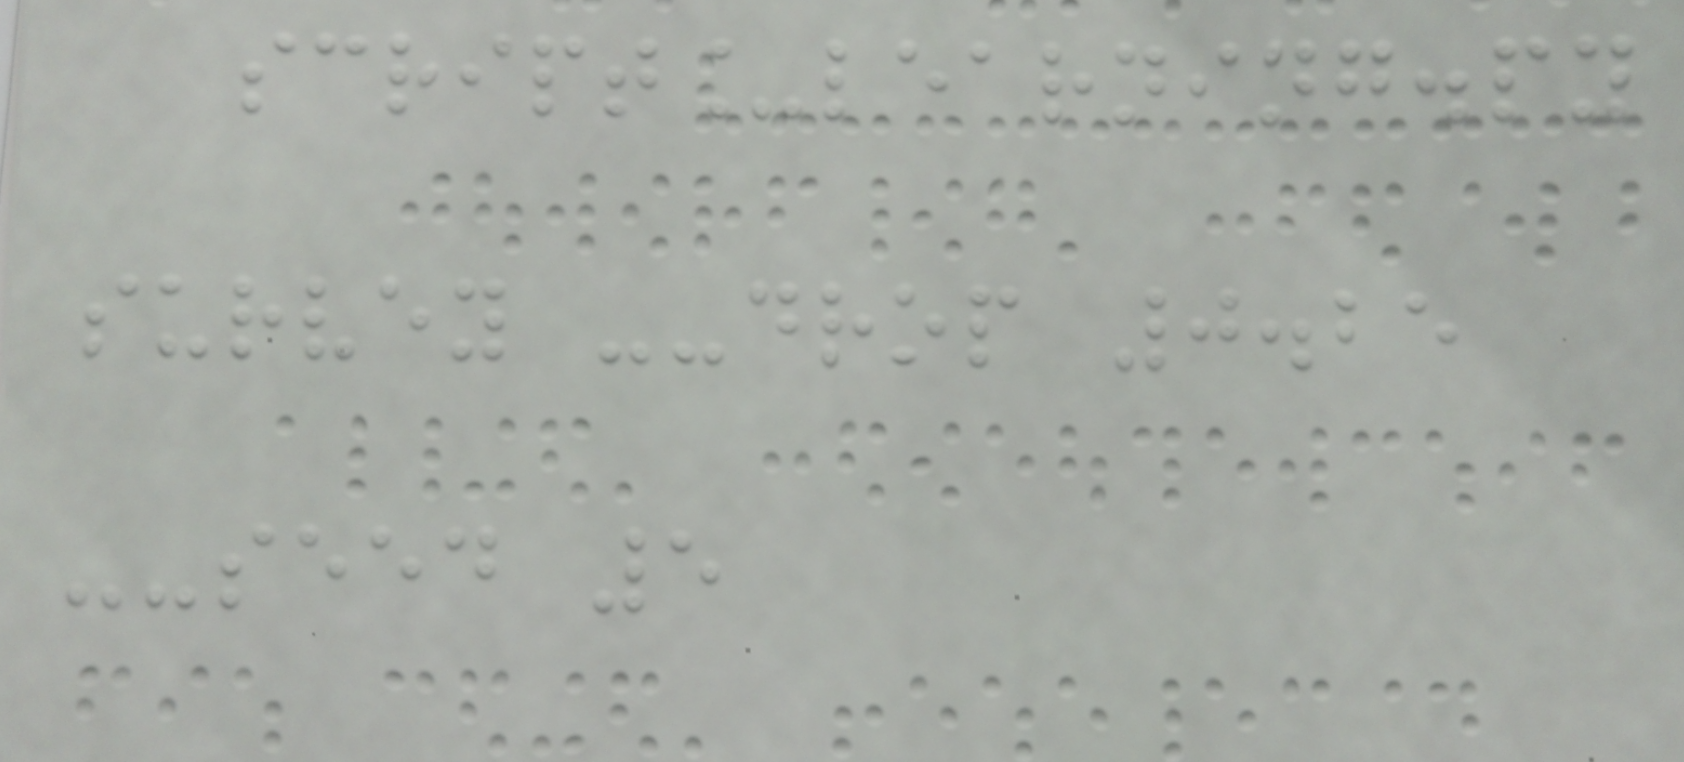script_learning.py
survey --drop 0.25
--seed 5
